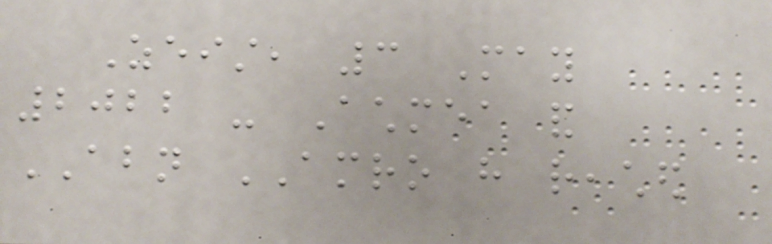Zeist, 3 May
2022 - Achmea and
ABN AMRO have reached
